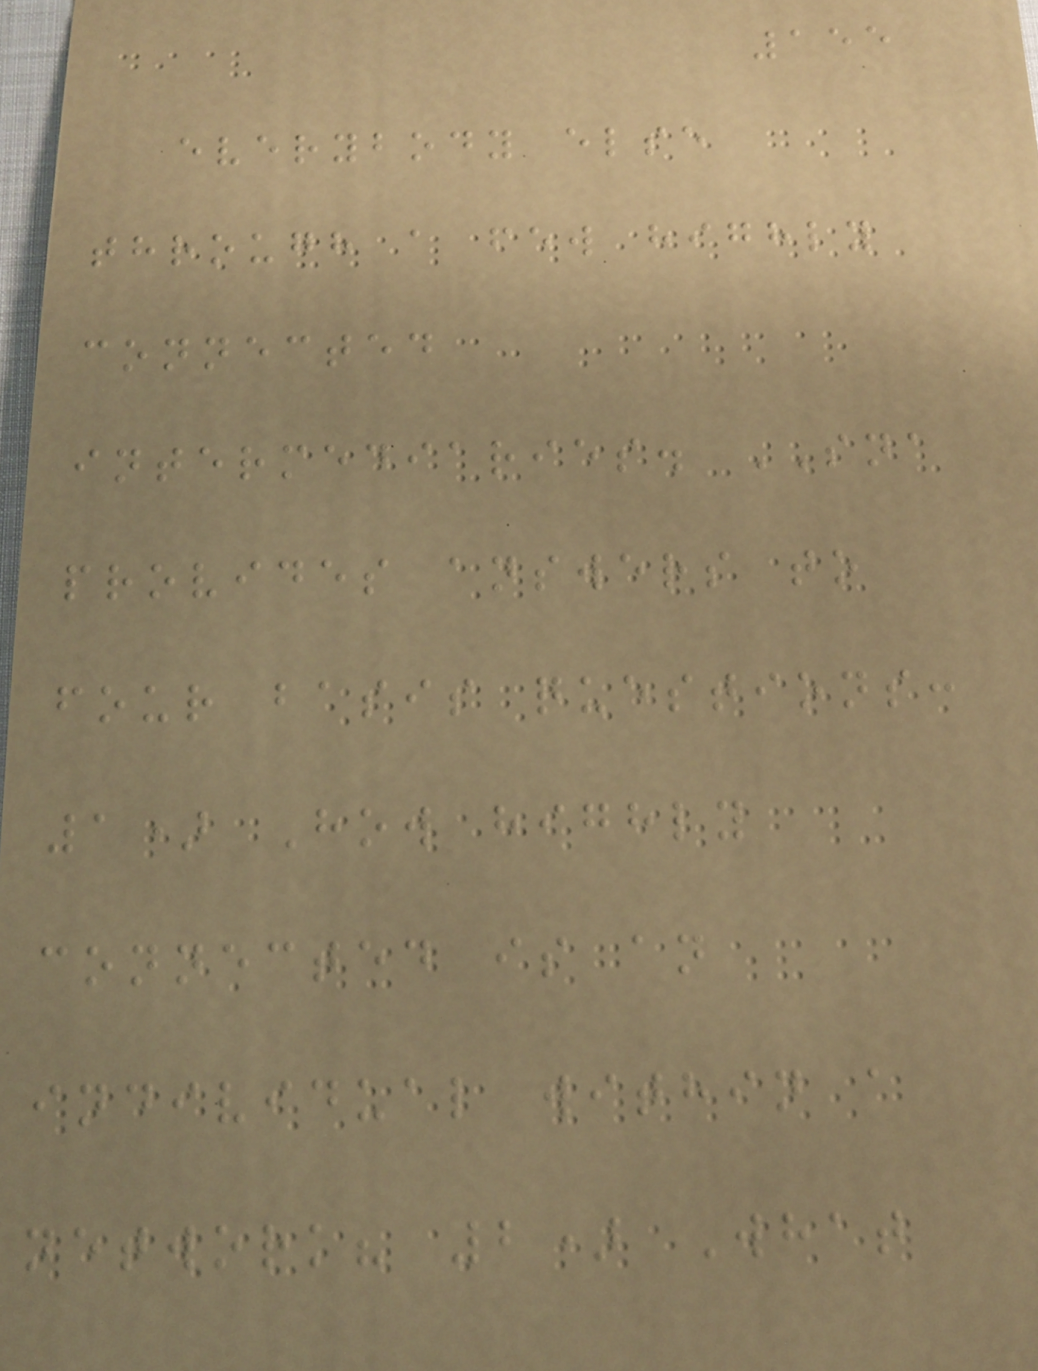155
everybody else
through a few highly
connected
intermediaries. SNA
provides answers to
four basis questions:
1) How highly
connected is an
individual within a
network? 2) What
